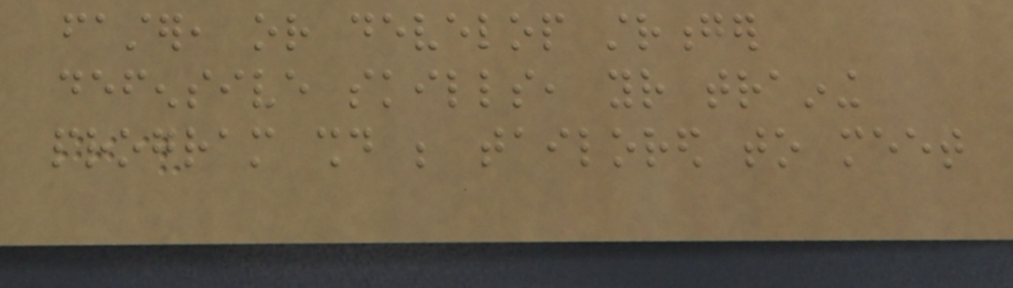faster, or develop stronger
defensive skills, your training
program should be tailored to meet
